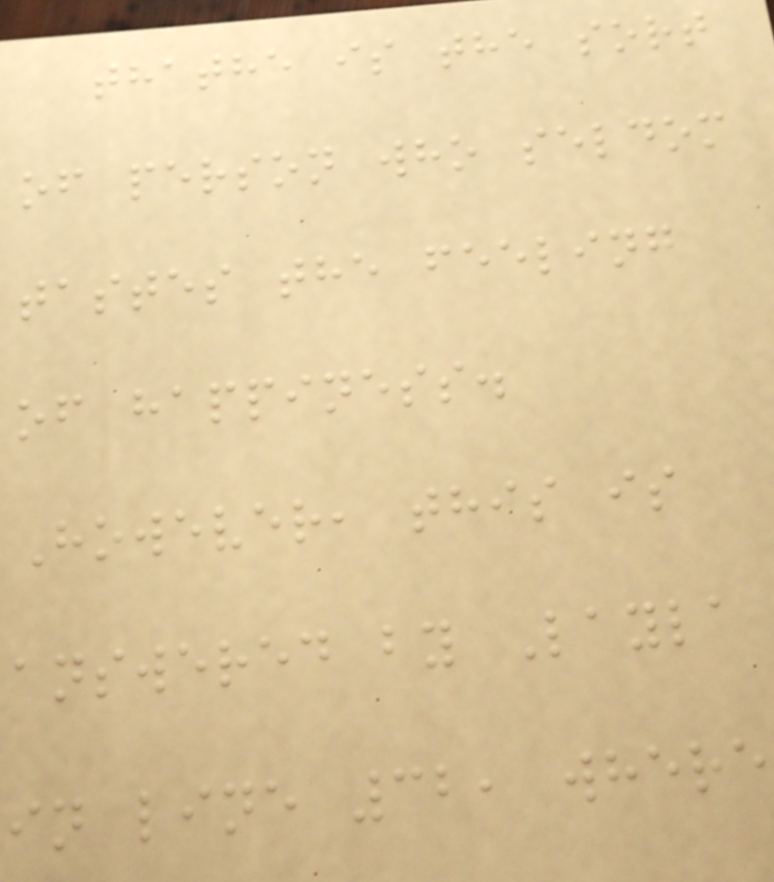thathe is the sort
of person who seldom
tastes the feeling
of happiness.
However, this is
answered by Layla
in line 32, where
